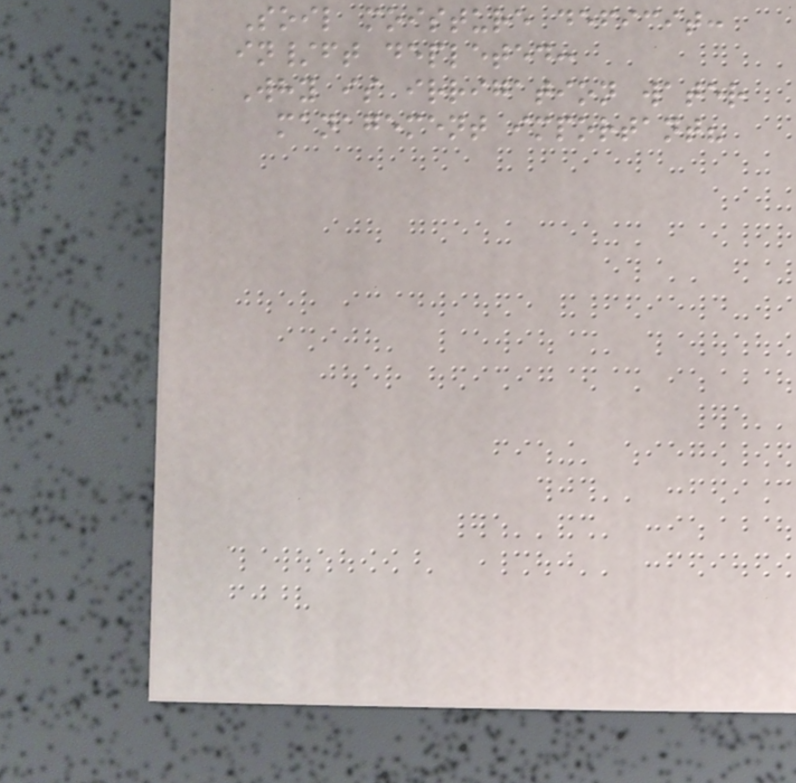Soil moisture deficit:
in/ft depleted:
Why is irrigation water
management important?
